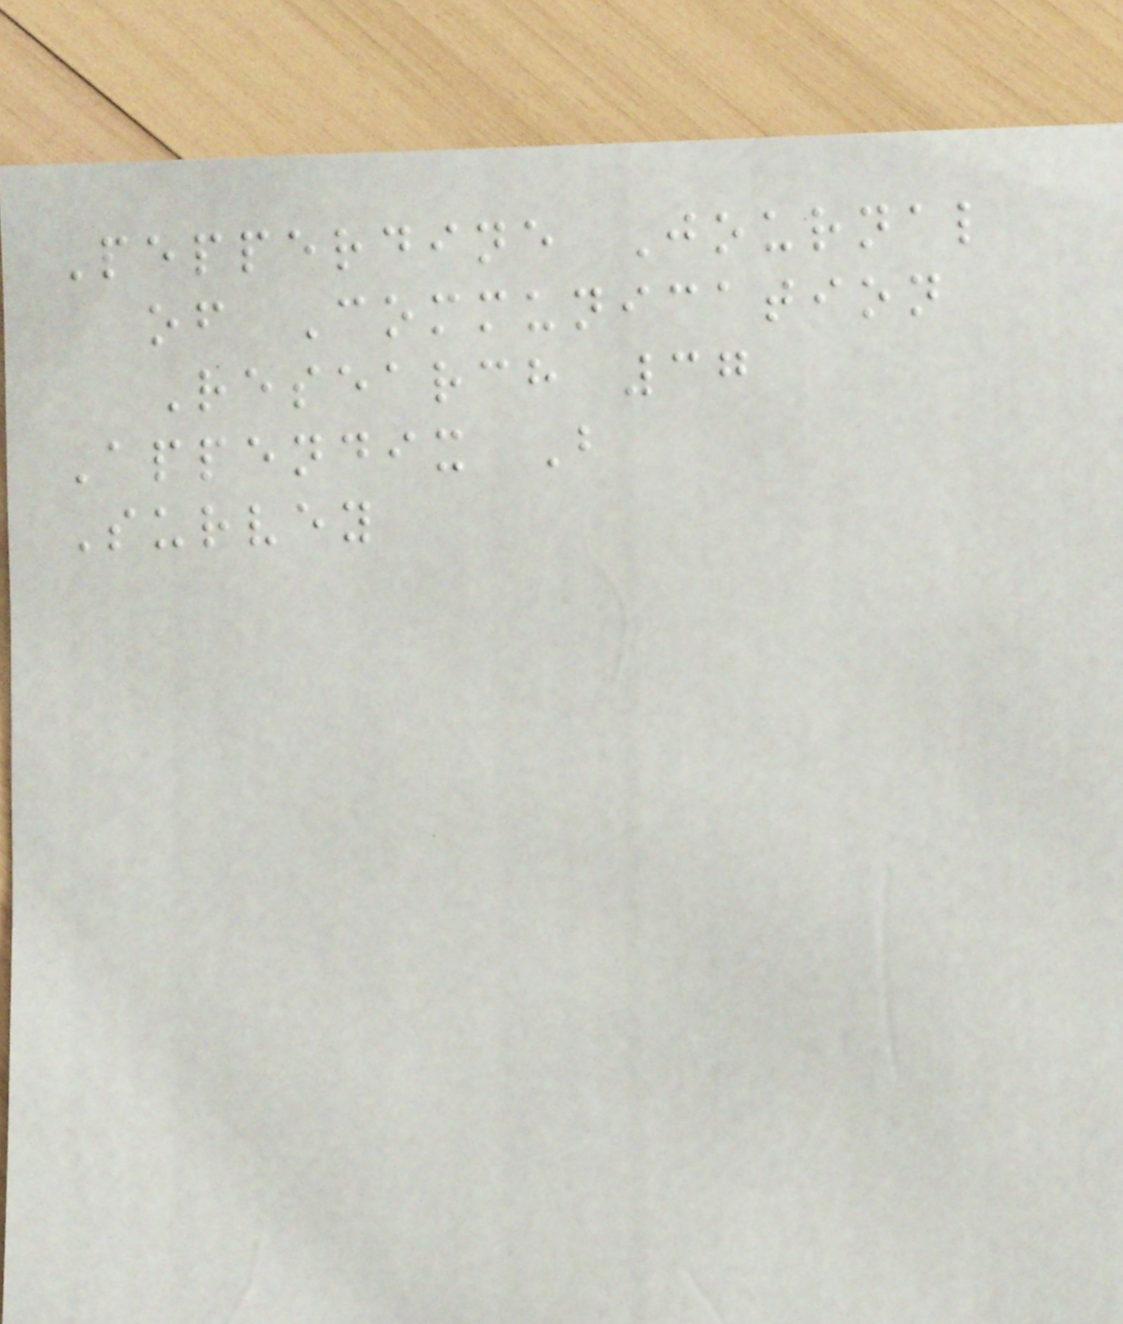Pepperdine Journal
of Communication
Research 37
Appendix B
Survey
